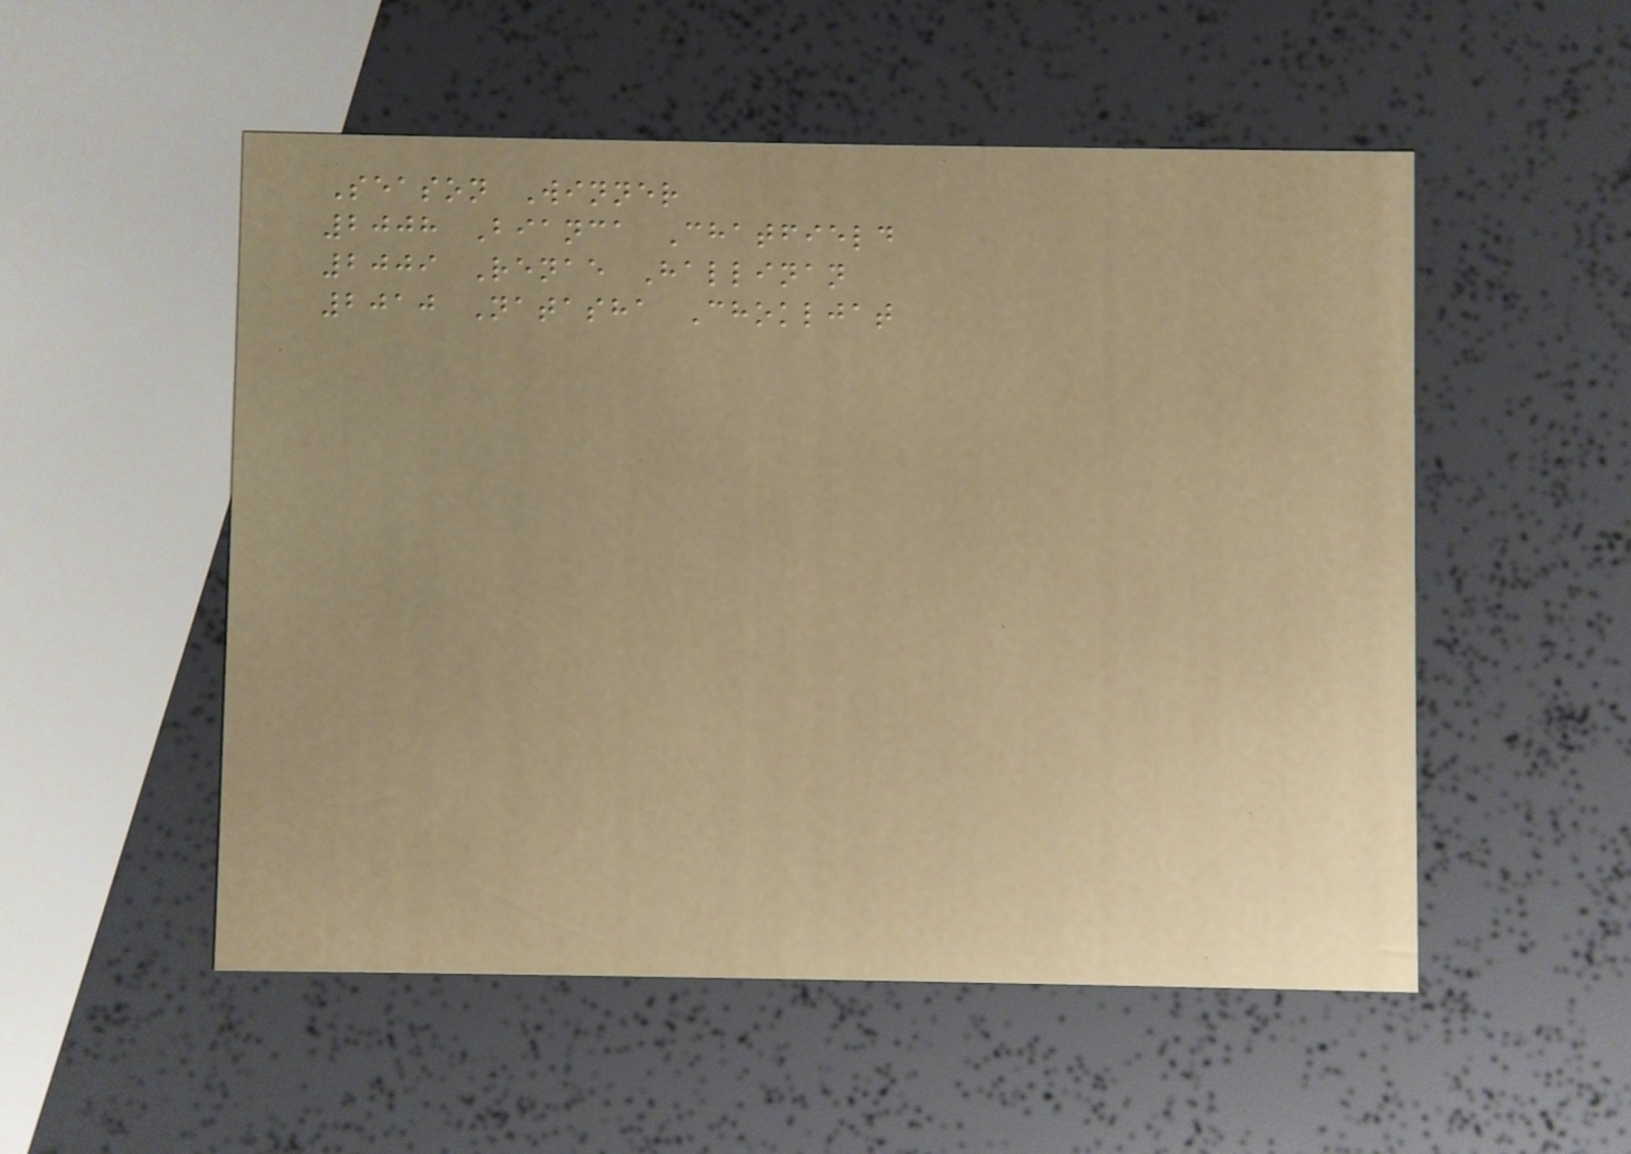Season Winner
2008 Bianca Chatfield
2009 Renae Hallinan
2010 Natasha Chokljat
